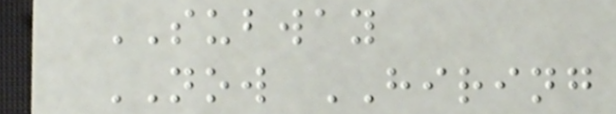SUBWAY
NOW HIRING
